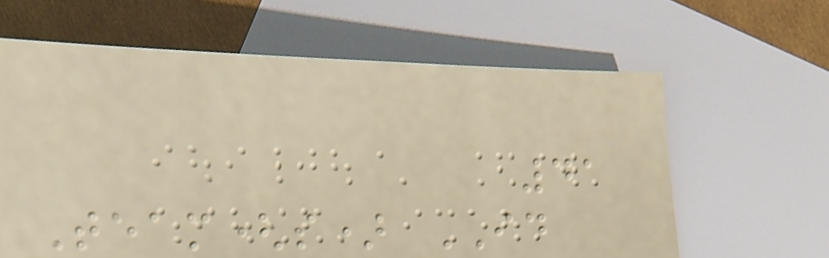41
Team(s) ID
